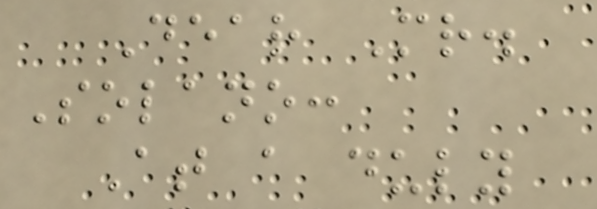Dear Mr.
Solano:
At a duly
